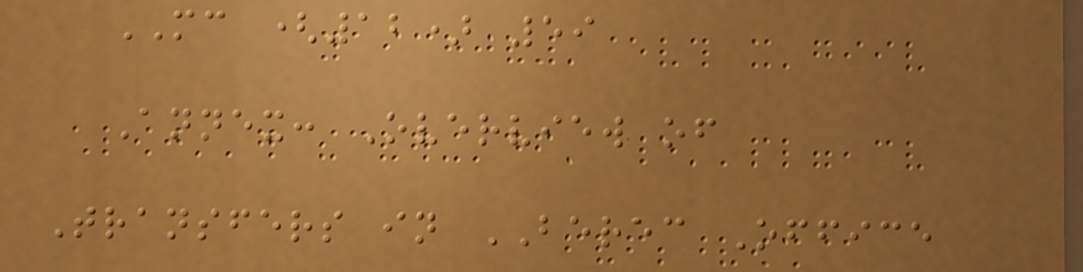MC (12) 59
Annex: Overview of
Transfers in BEREC Office
